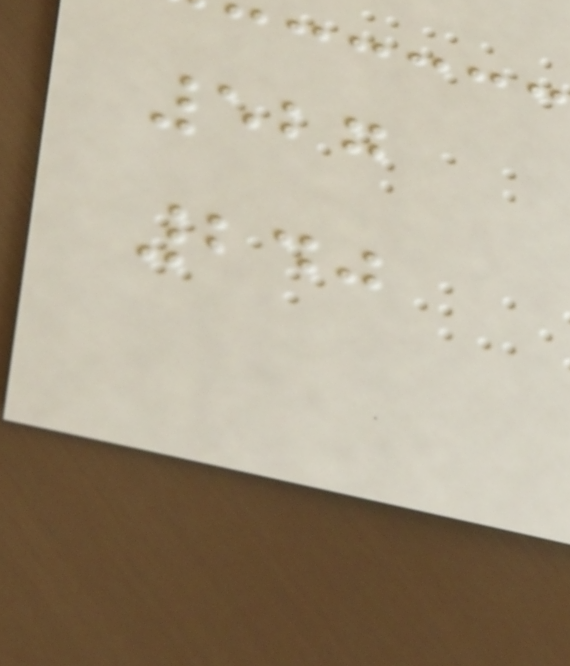527
240
